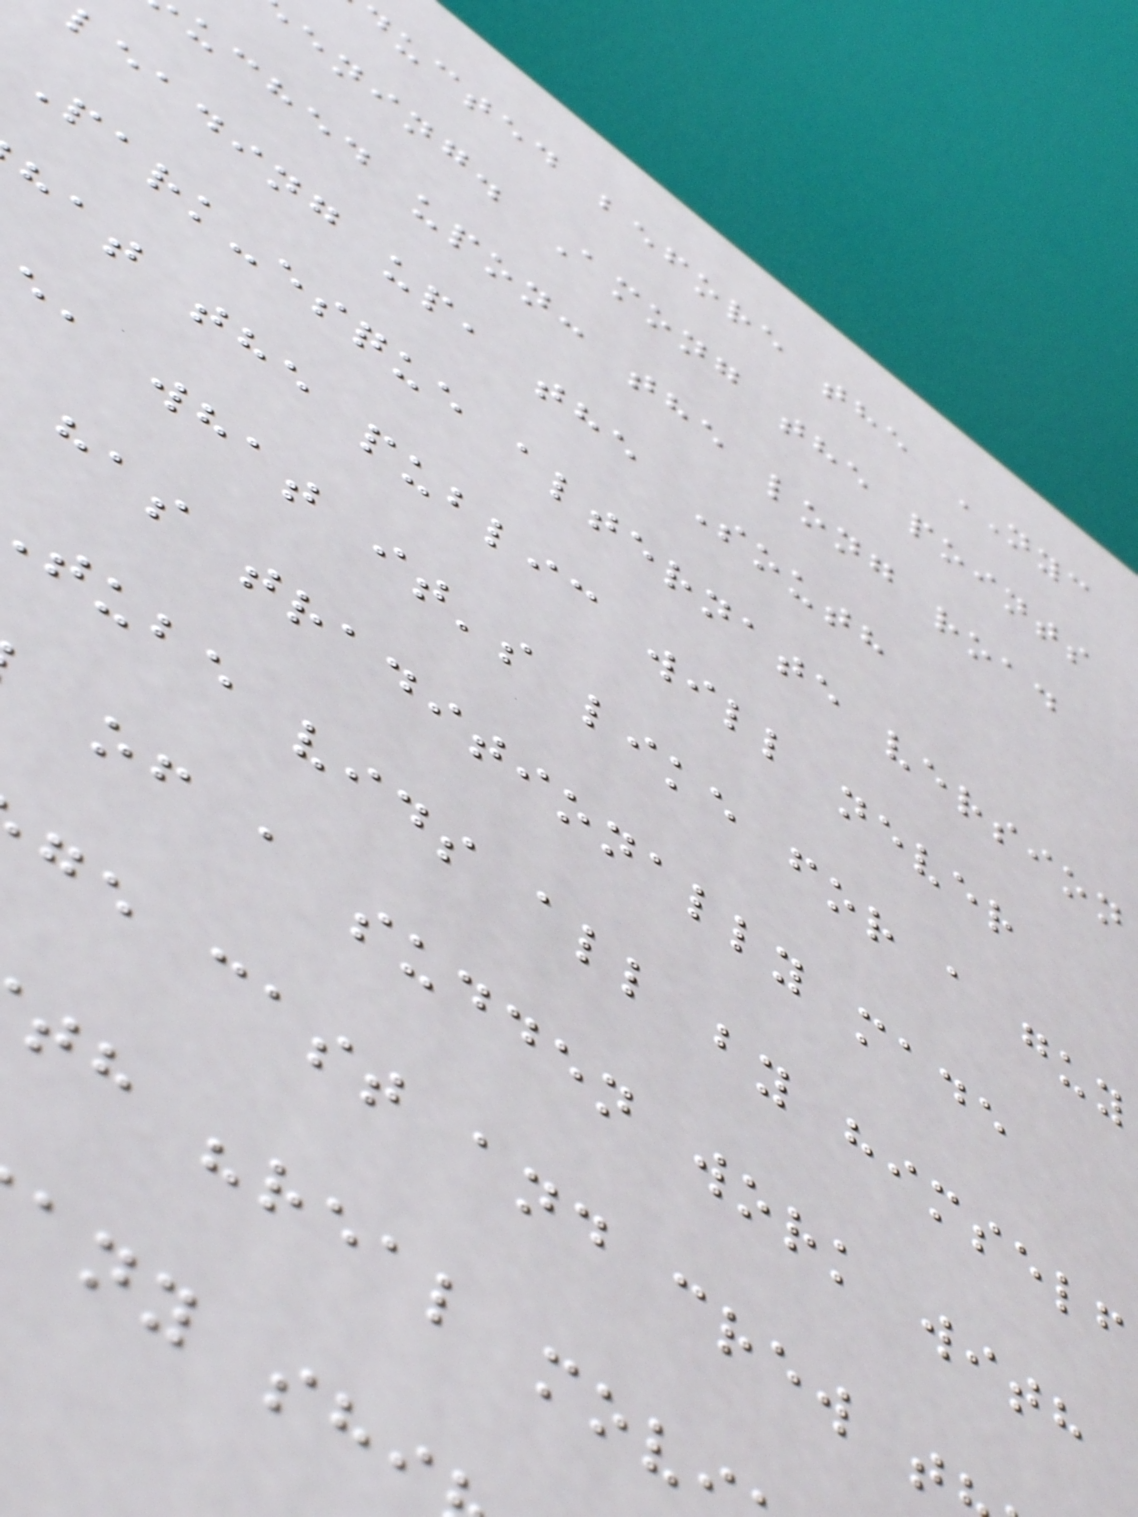ducted before the NYC
ening. Among the points
uched upon: the long road
leading up, the South
Park-esque alternate version
hat the public will never
e, what it's like for a guy
has traditionally made
tube vids all by himself
of a sudden work with
ge cast and crew t
th "real mov
